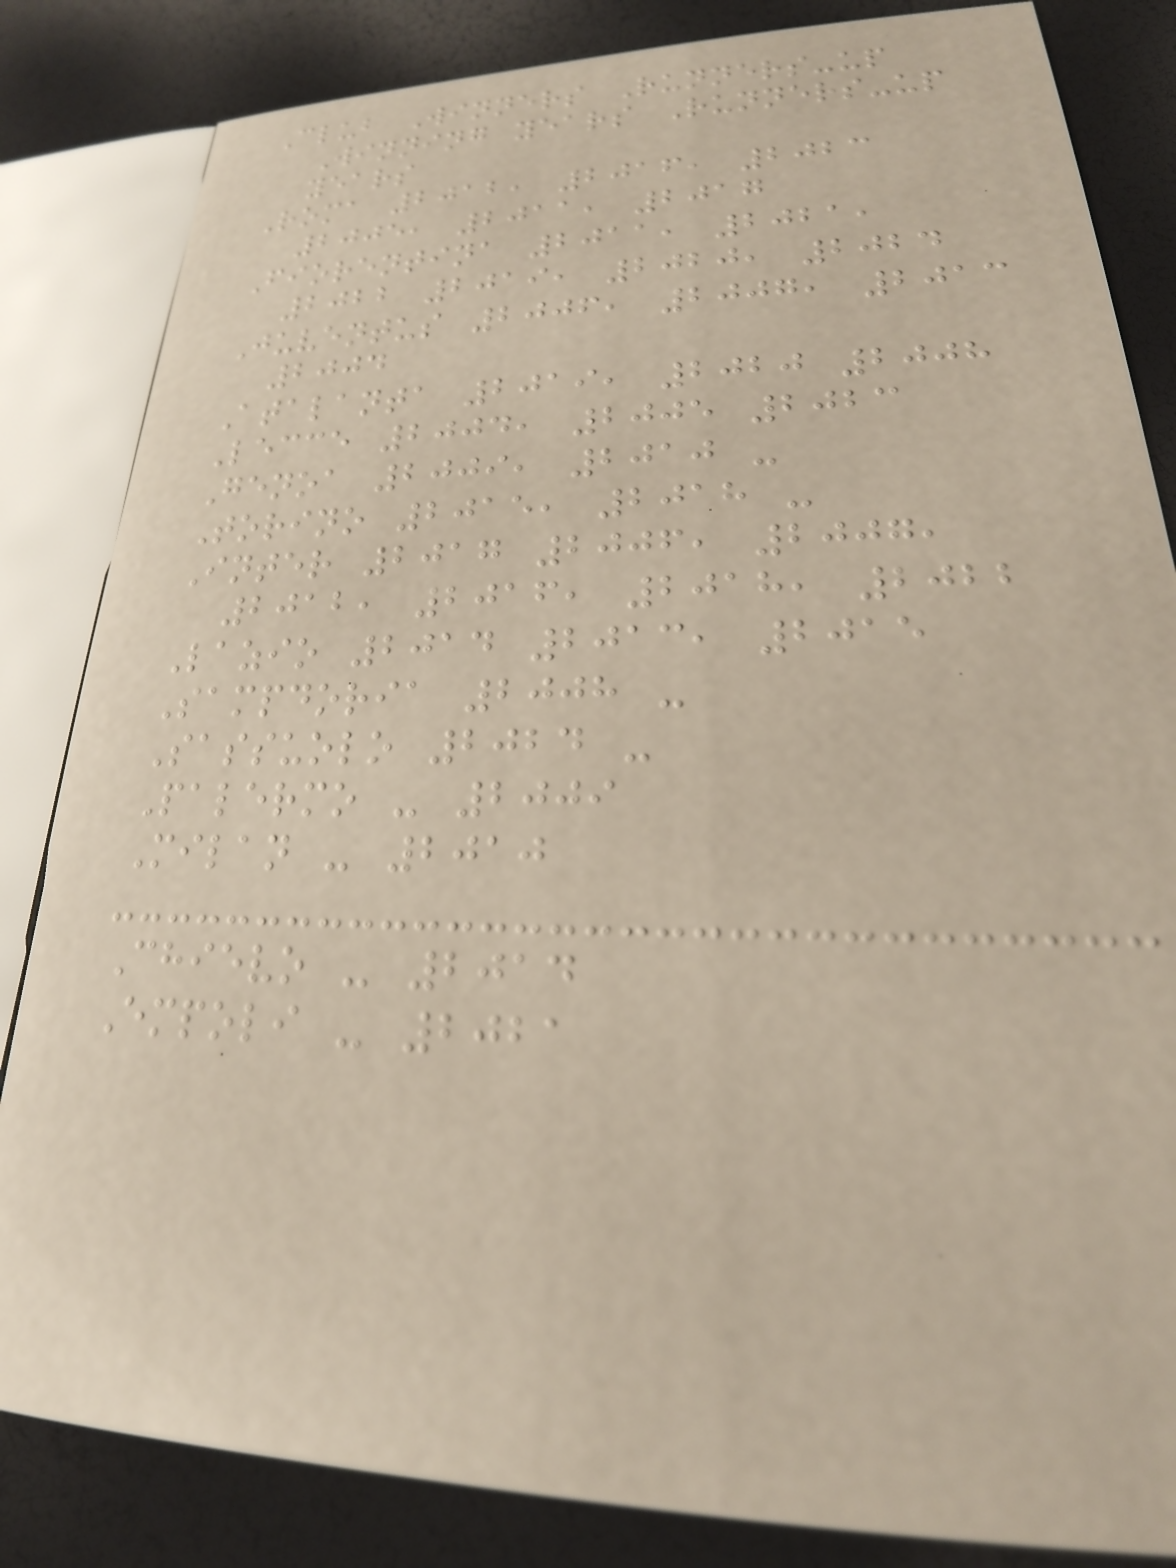Club Winners Runners-up
Winning years Runners-up
years
Roma 2012, 2016, 2023
2005, 2011, 2017
Fiorentina 2011, 2021,
2022 2019, 2020, 2024
Juventus 2006, 2007, 2013
2004
Atalanta 2019, 2020 2008
Lecce 2004, 2005 2023
Genoa 2009, 2010 -
Torino 2015, 2018 -
Inter 2017 2006, 2007,
2012, 2016, 2018, 2022
Lazio 2014 2013, 2015
Sampdoria 2008 -
Sassuolo 2024 -
Palermo - 2009
Milan - 2010
Chievo - 2014
Empoli - 2021
